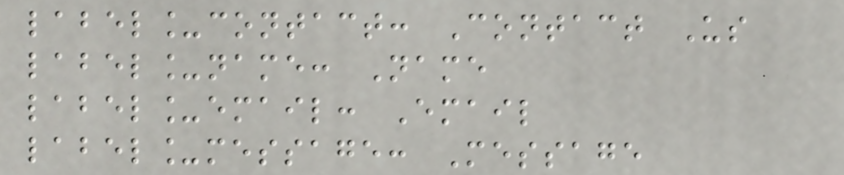label_contact: Contact Us
label_name: Name
label_email: Email
label_message: Message
